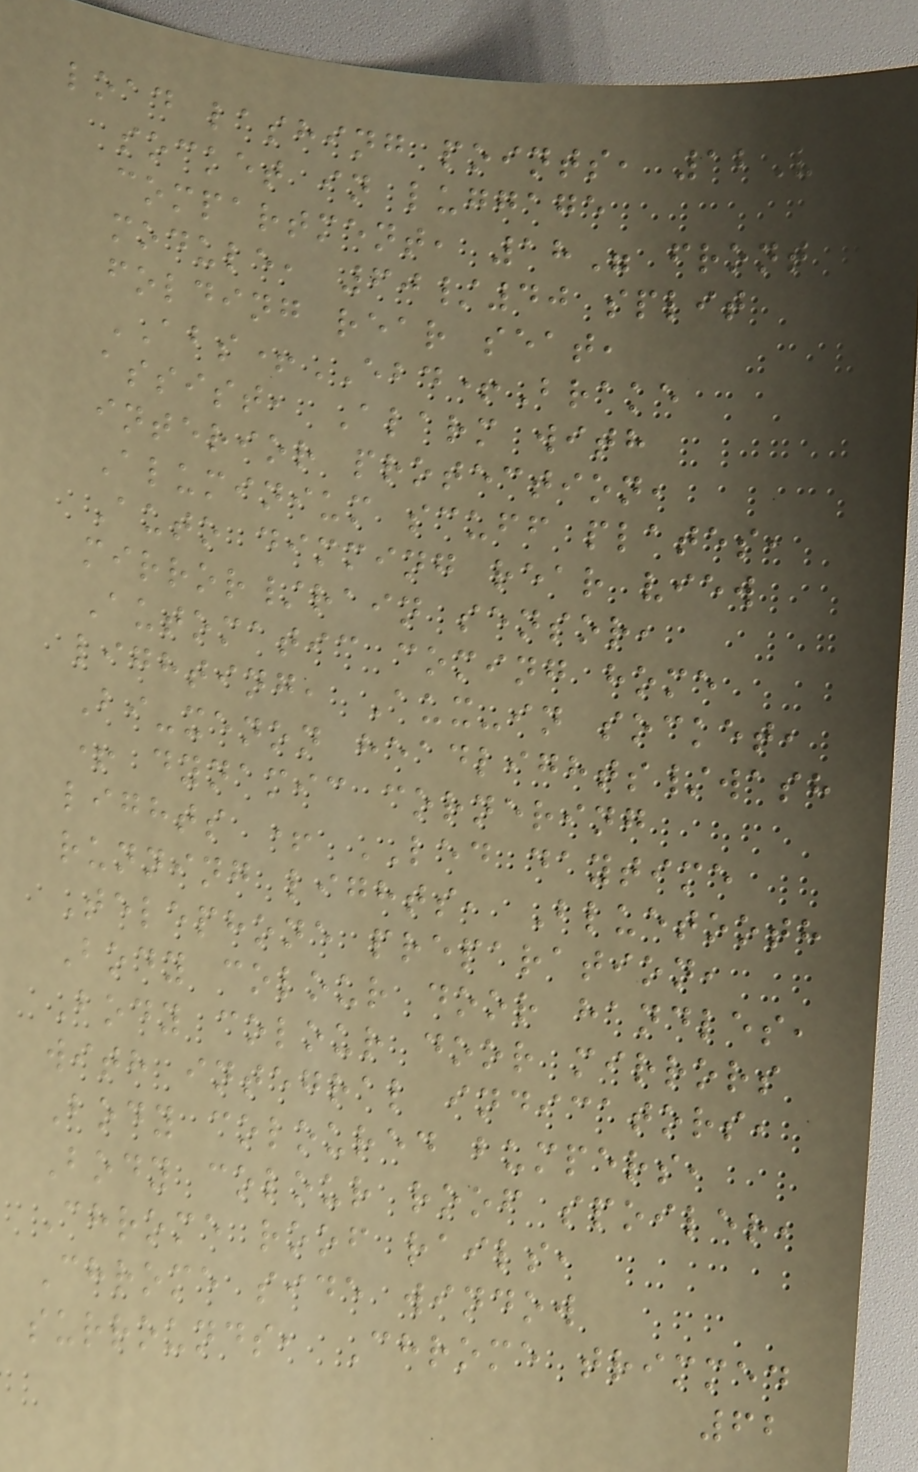load lashing points, 12V
socket in luggage
compartment, 18" front
module, 60/40 split
folding rear seat,
ABS+EBD+Brake
assist, Alarm with
interior protection,
Aluminium scuff plates,
Auto dimming rear view
mirror/rain sensor,
Automatic coming home
lighting, Aux-in socket,
Bi-xenon headlights/wash
+ dynamic cornering
lights + LED daytime
running lights, Bluetooth
Telephone preparation,
Body colour door handles,
Body colour door mirrors
with integral indicators,
Body coloured bumpers,
Body colour roof spoiler,
Chrome roof rails,
Chrome side window
surrounds, Chrome trimmed
62
